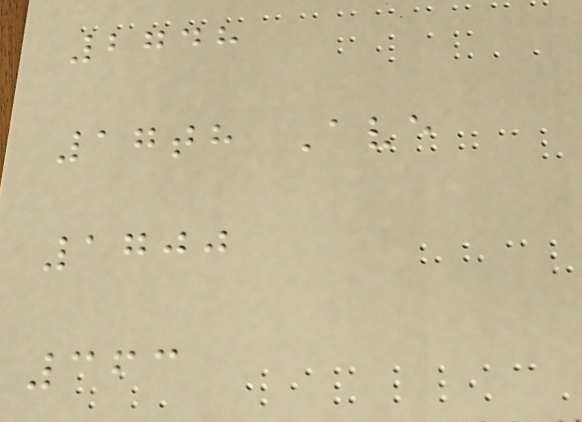2748
17th Ave
1700
363
